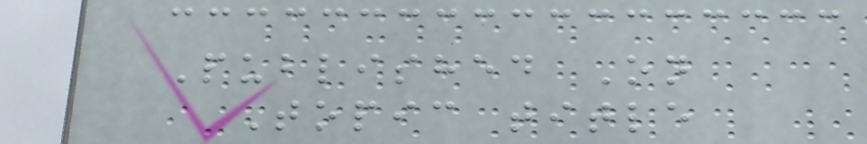Published On
Topic title
